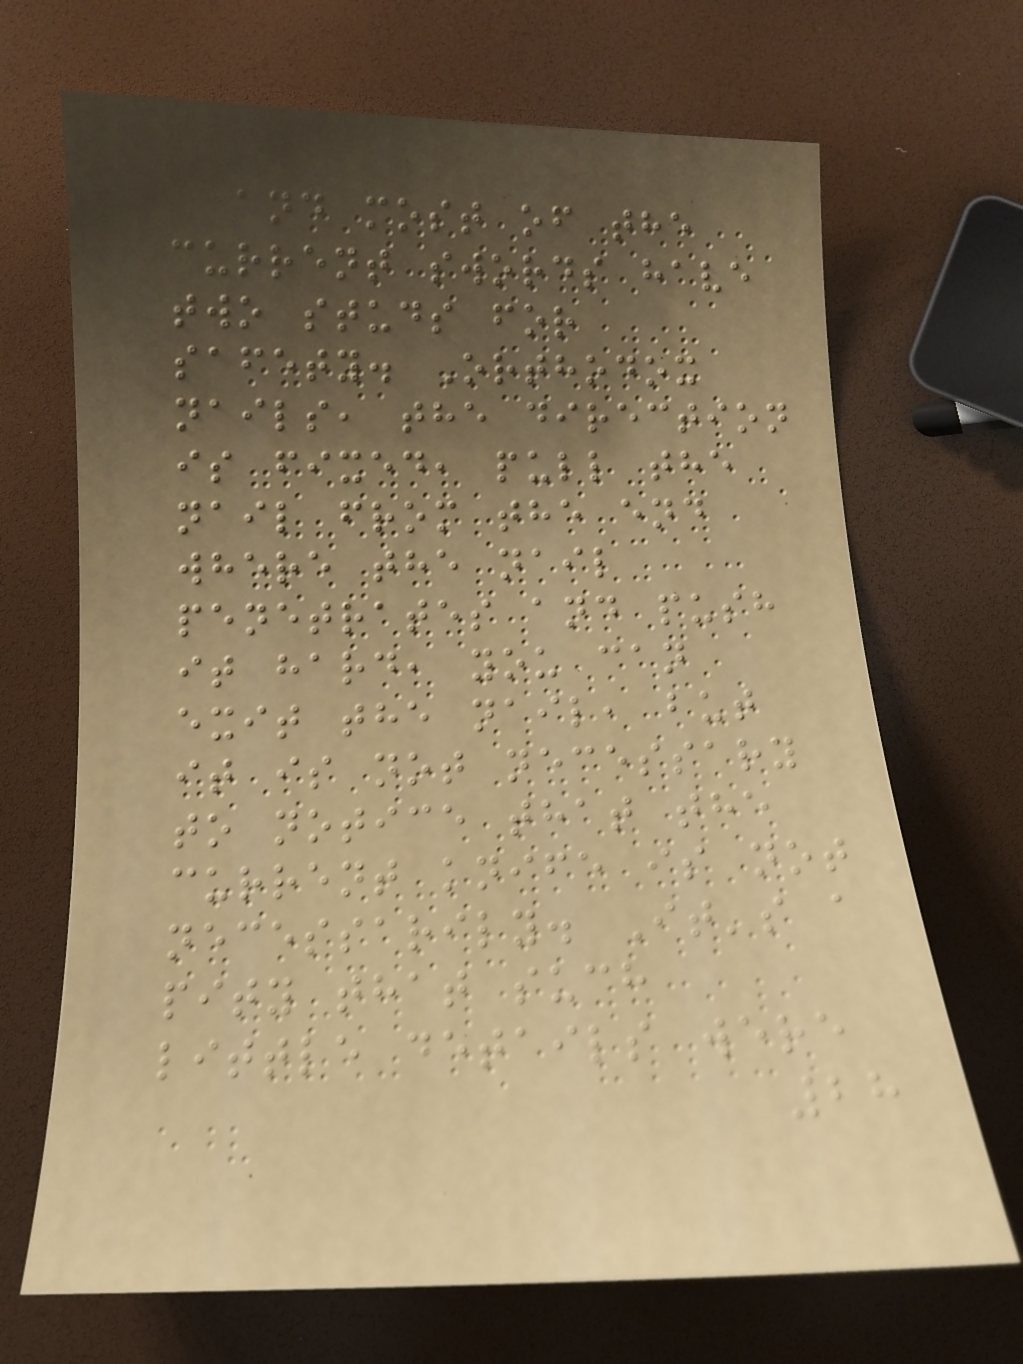and most of the
current swords have
two studs for
safety. Orthodox
nails, the direction
is fixed, pull the
nail from the end
where the nail
penetrates and push
it hard, you can
exit the nail, but
it is not necessary
to notice that the
current knife is not
necessarily. It's a
pity that such
little details were
28
